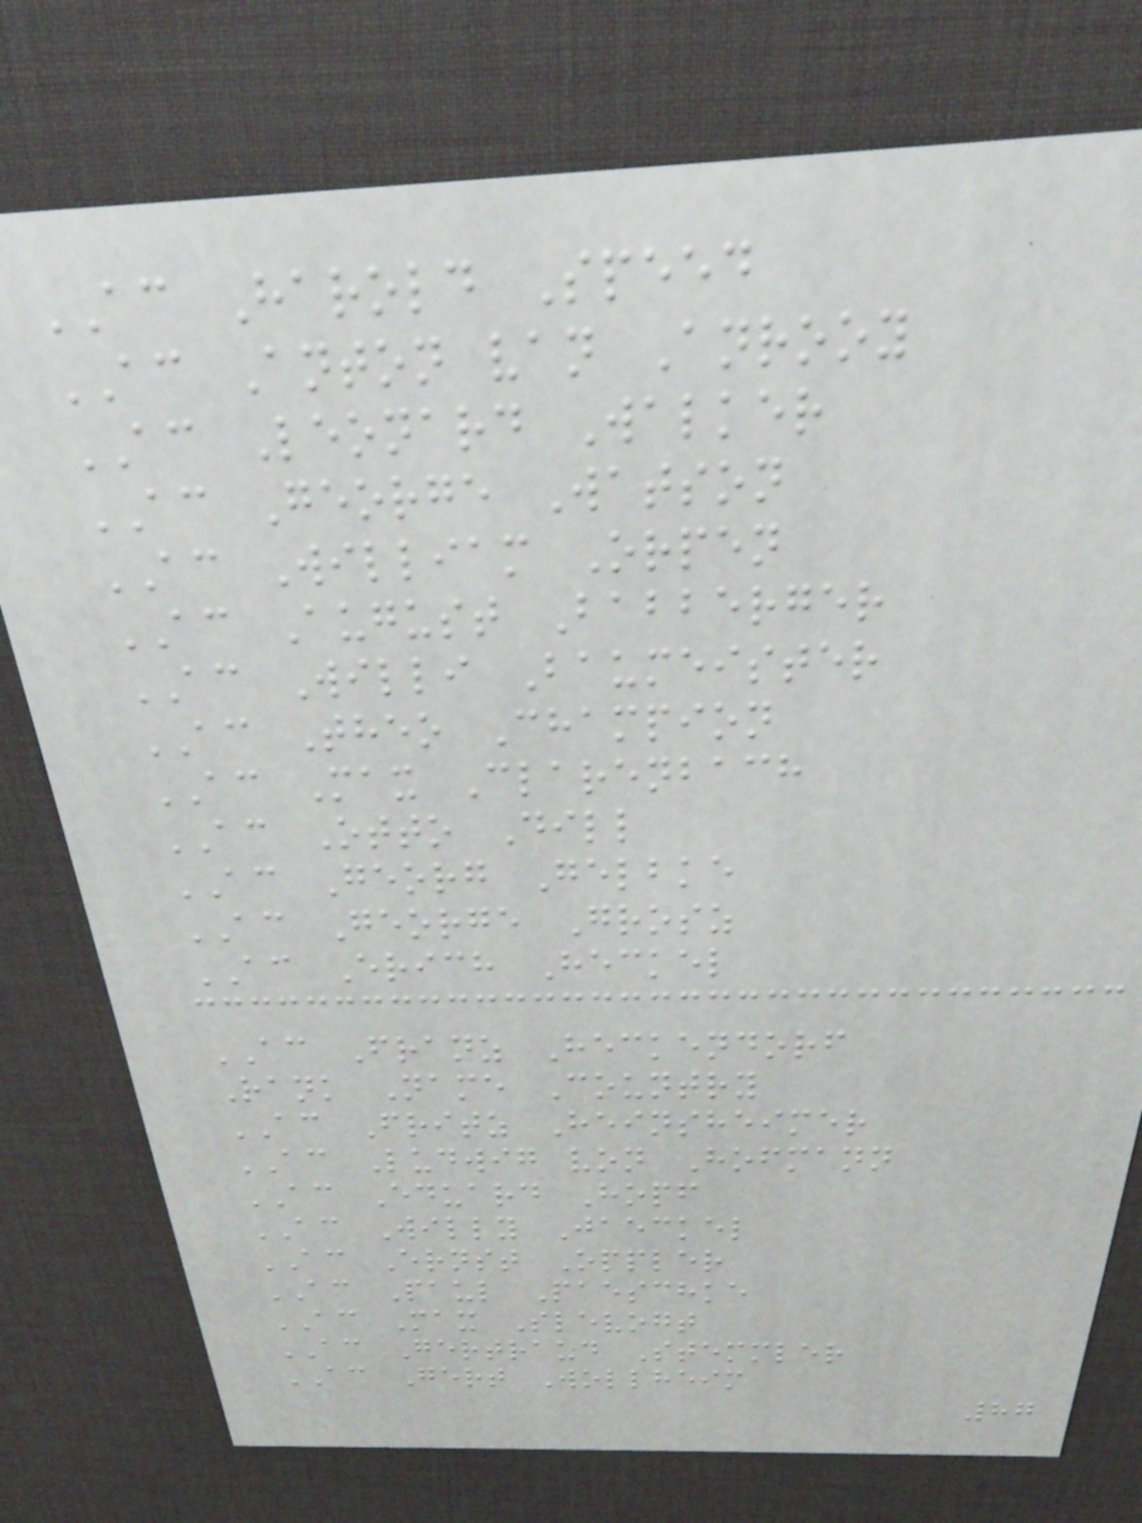AC Harold Speed
AC Anton van Anrooy
AC Leonard Walker
AC George Watson
AC William Orpen
AC August Babberger
AC Willi Baumeister
AC Theo Champion
AC Max Clarenbach
AC Otto Dill
AC Georg Gelbke
AC George Grosz
AC Erich Heckel
AC Franz Heckendorf
Rank Name Country
AC Fritz Heinsheimer
AC Ludwig von Hofmann
AC Eduard Hopf
AC Willy Jaeckel
AC Ernst Oppler
AC Paul Paeschke
AC Max Slevogt
AC Gertraud Stemmler
AC Gert Wollheim
87
